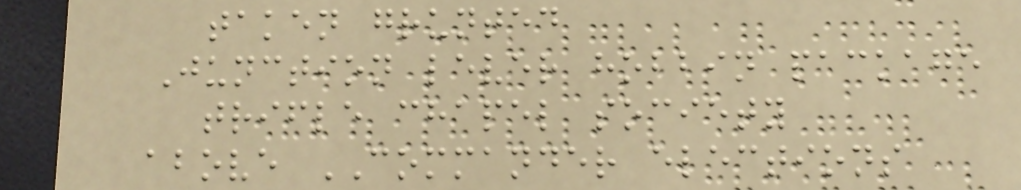taken grunted
Junction lever hobbin package
trifle chapel society
above COMMANDER elections
